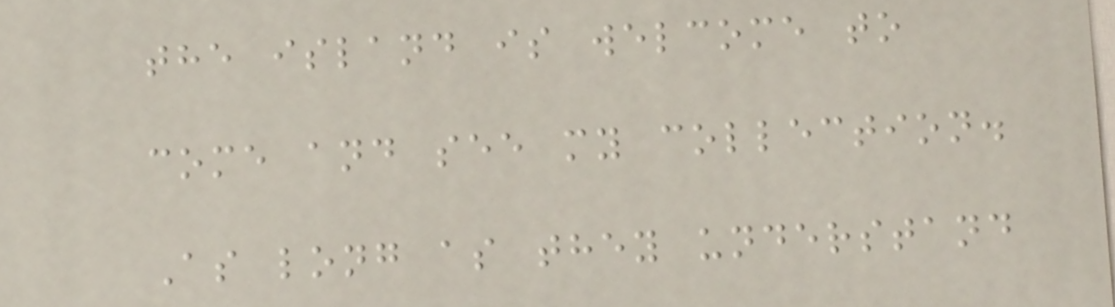the island is welcome to
come and see my collection.
As long as they understand
